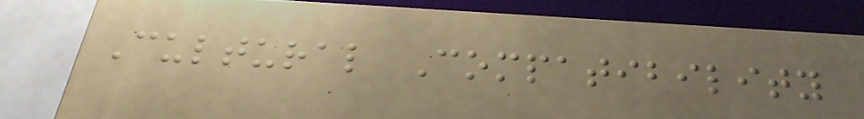Cultural Compatibility
